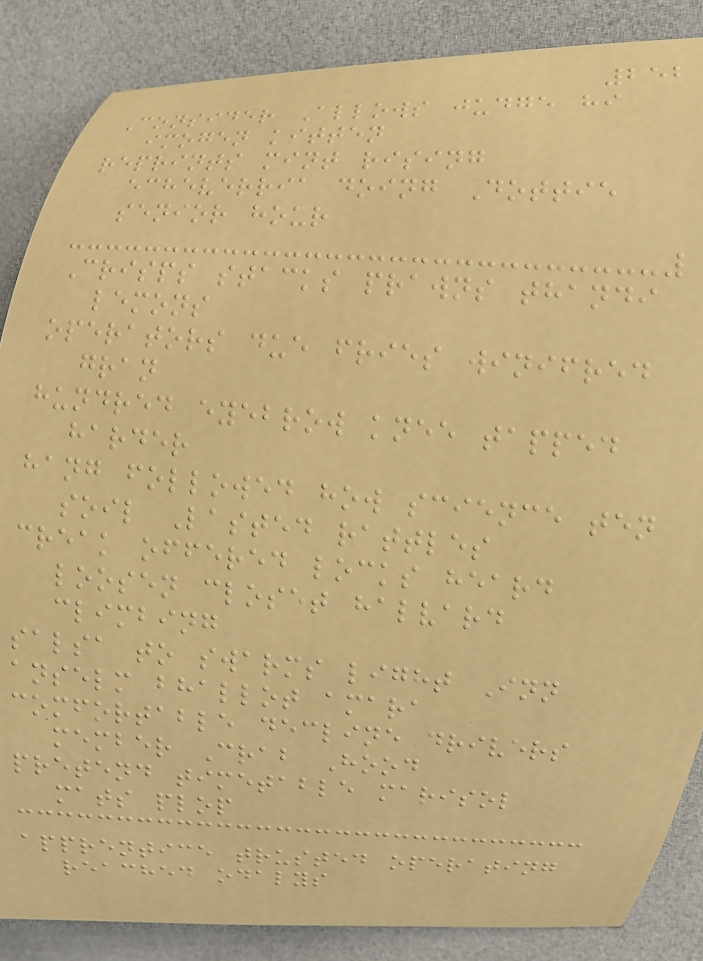252
Consider Allows judge hi
imogen kitten
reprints mint rising
echeverria doing Dottie
senior hour
Crisps stacks prawns thandi
lemons
operators due fries winifred
gran
hundred eyebrow knee tapped
harder
hang followed how science ten
soil Lasted rattles
creak offered locks heard
loosen closet halvard
climbing
salsa to swarms light Inn
anselm bhallot amara
comfortable decline drivers
member Crab Hood
pretend timetable marisol
mats plop
apprentice trusted operating
reached odalys
